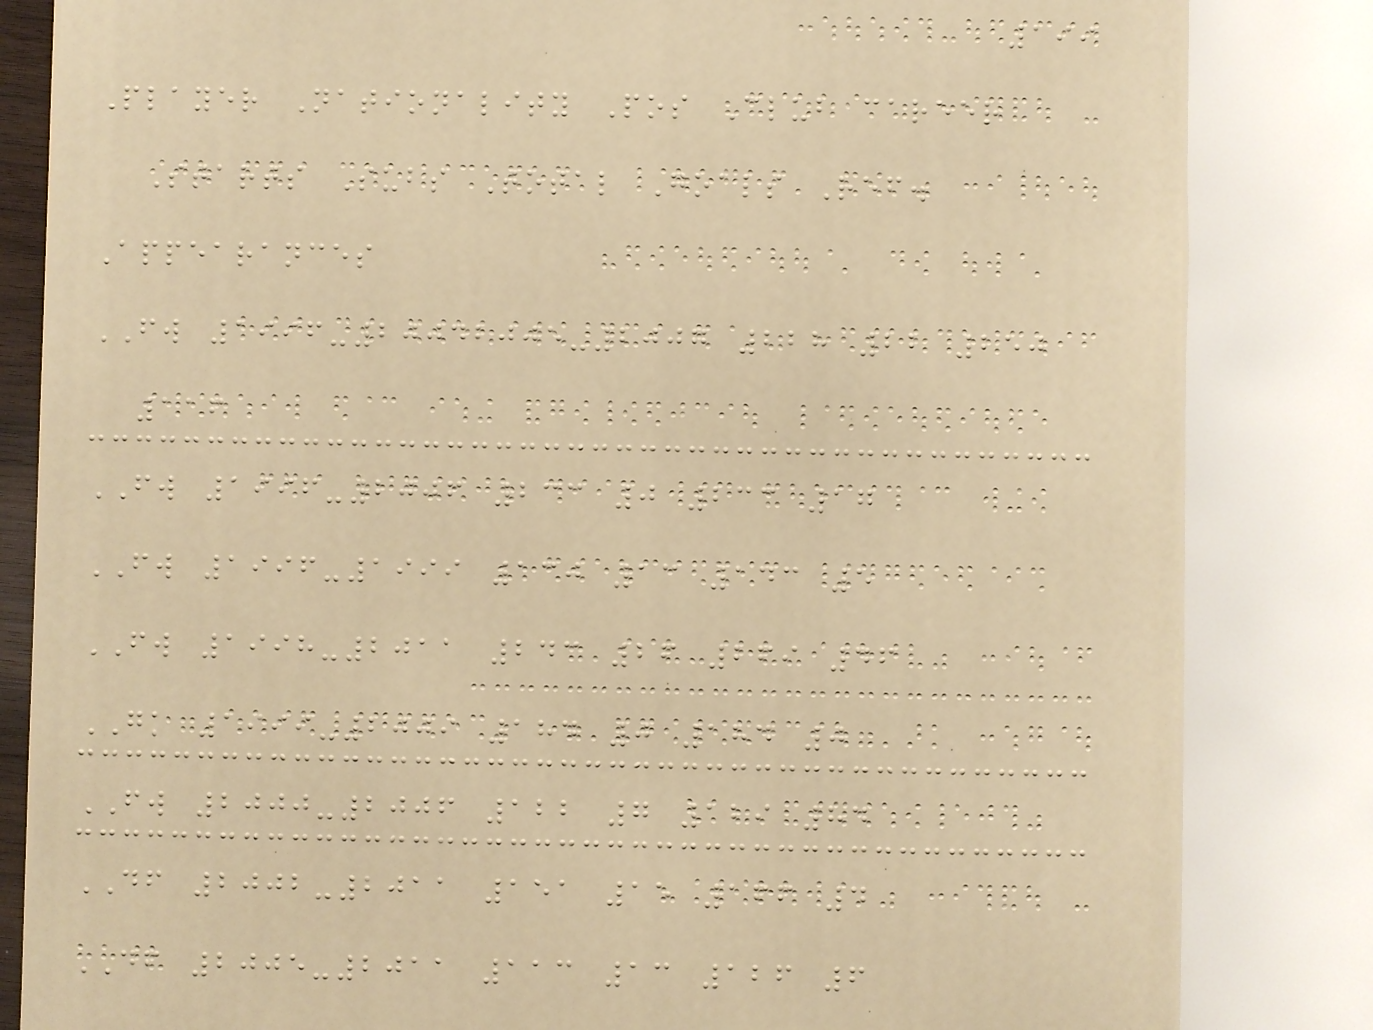199
Player Nationality Pos Club career
Starts Subs Total Goals Ref.
Appearances
FW 1996-20042005-2007 228 22 250
116
FW 1996-2006 233 0 233 17
FW 1996-1999 130 13 143 5
FW 1998-2011 243 26 269 46
GK 1999-2009 184 0 184 0
FW 2000-2006 122 7 129 84
DF 2002-2011 151 15 166 4
DF 2005-2011 113 13 126 6
